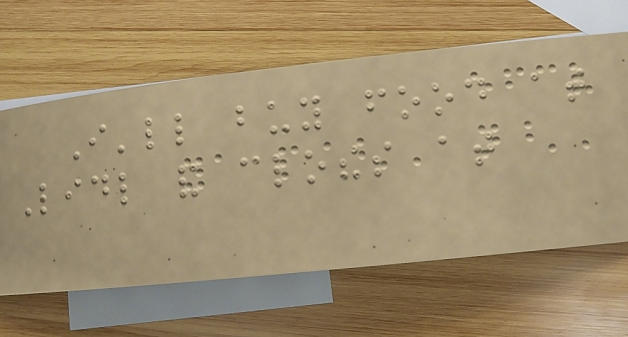I'll buy food at
Lidl and clothes at
